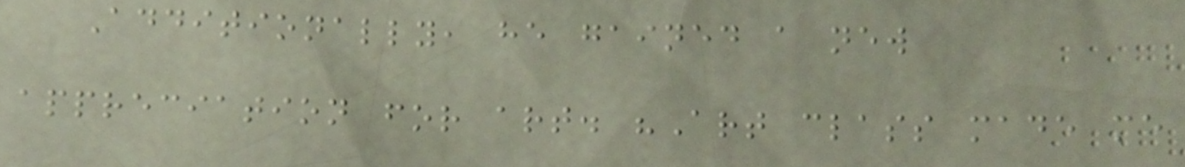Additionally, he gained a new
appreciation for art. "Art class made me
